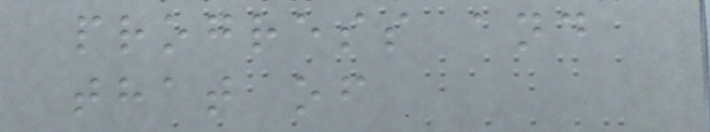progress and
that of
